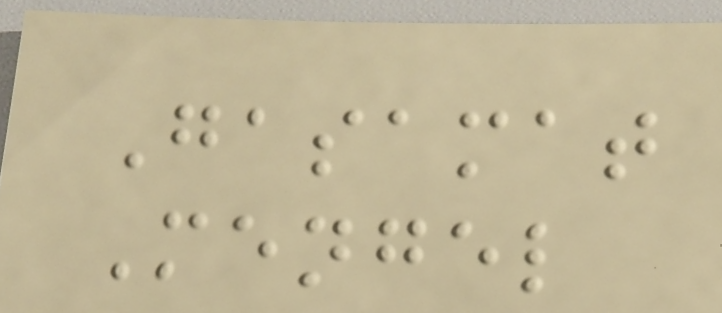Gasamat
Mengel
